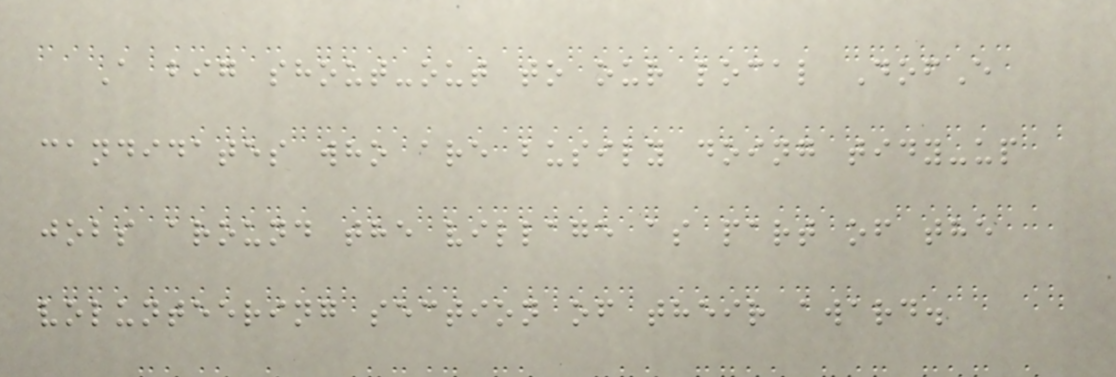A big shout-out to our local DofE
candidates who are busily doing tidy-up
jobs around the village as part of the
volunteering section of their award.
